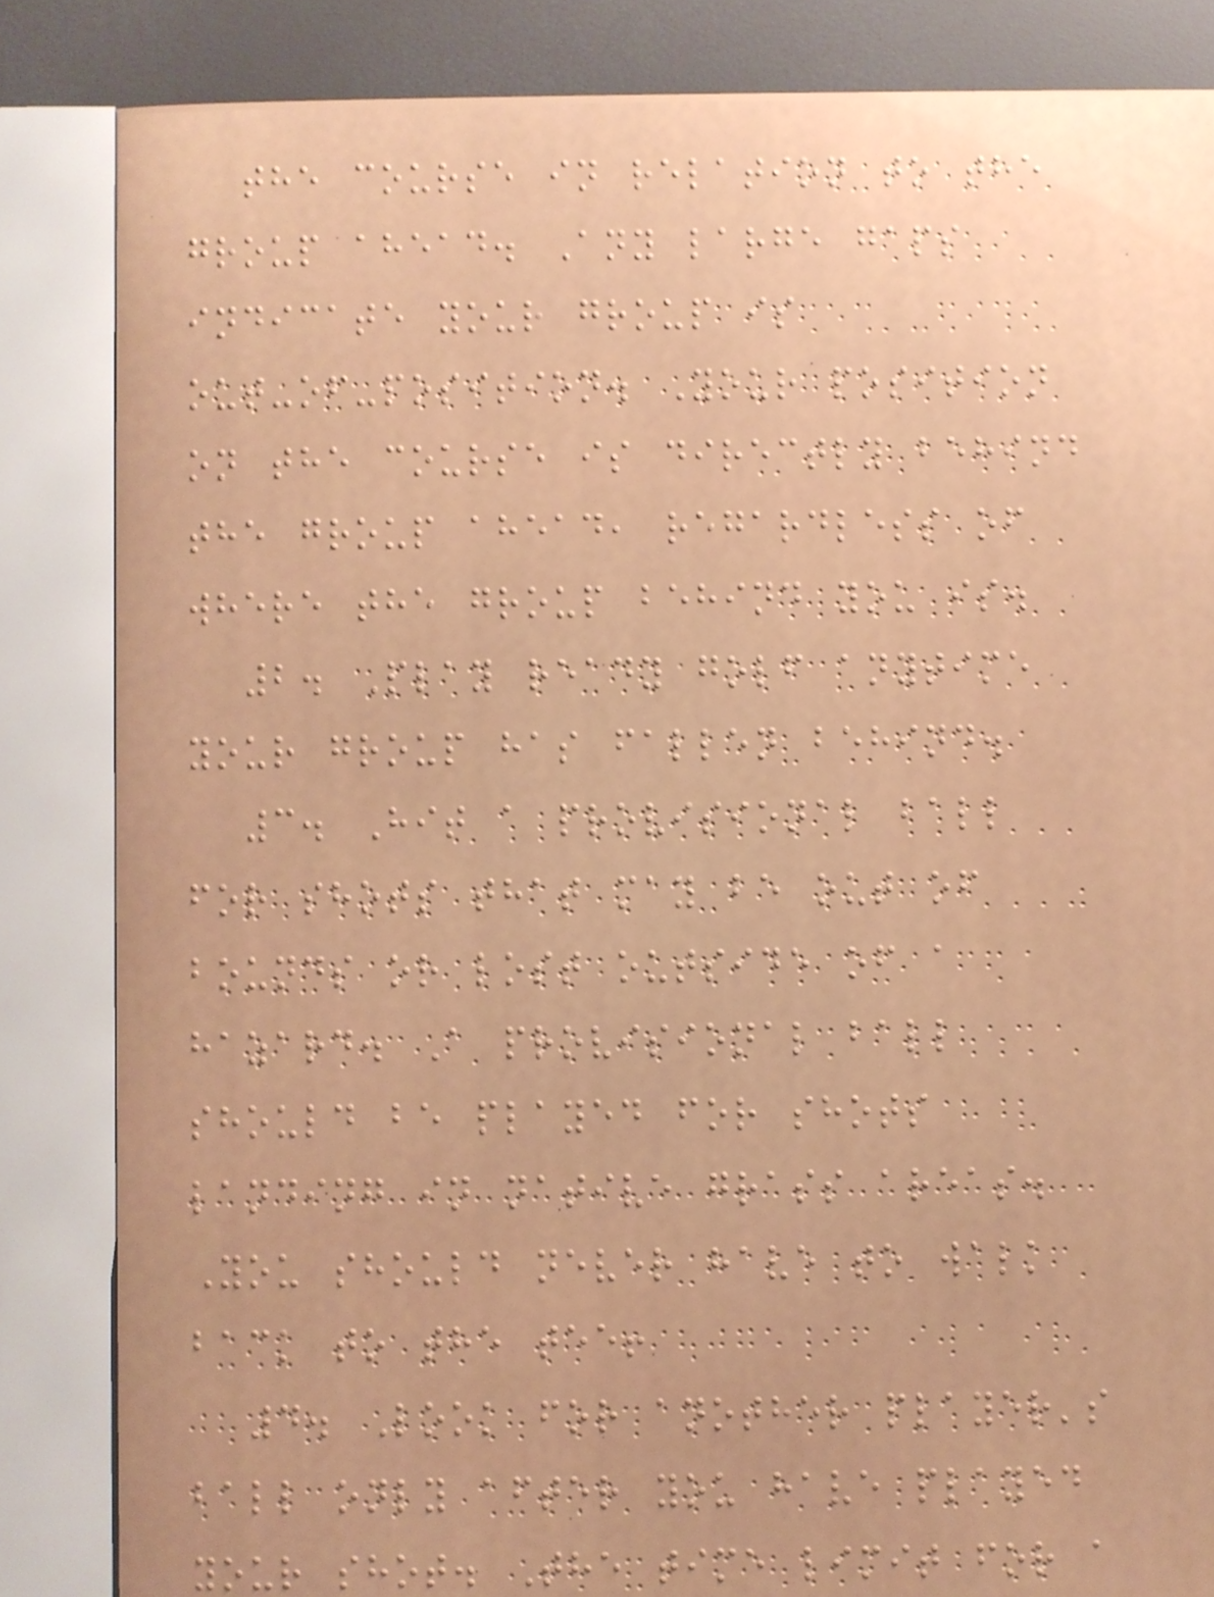the course in relation to the
group ahead. Any large gaps
indicate your group is
out-of-position. Your position
on the course is directly behind
the group ahead, regardless of
where the group behind you is.
2. Play ready golf anytime
your group has fallen behind.
3. Hit a provisional ball
for shots that may be out of
bounds or lost outside of a
hazard. A provisional ball
should be played for shots
landing in native grass areas.
You should never have to walk
back to the tee!
4. Look for another player's
ball only after you have played
your shot. The time limit for a
